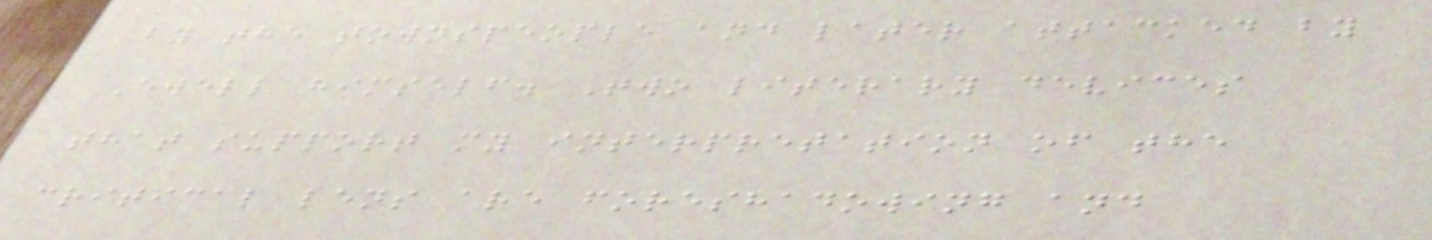by the townspeople and later attacked by
Ewell himself. Two literary devices
that support my interpretation of the
critical lens are foreshadowing and
